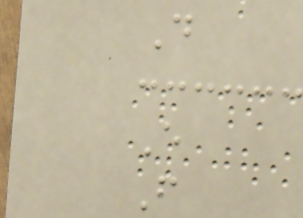D
E
F
